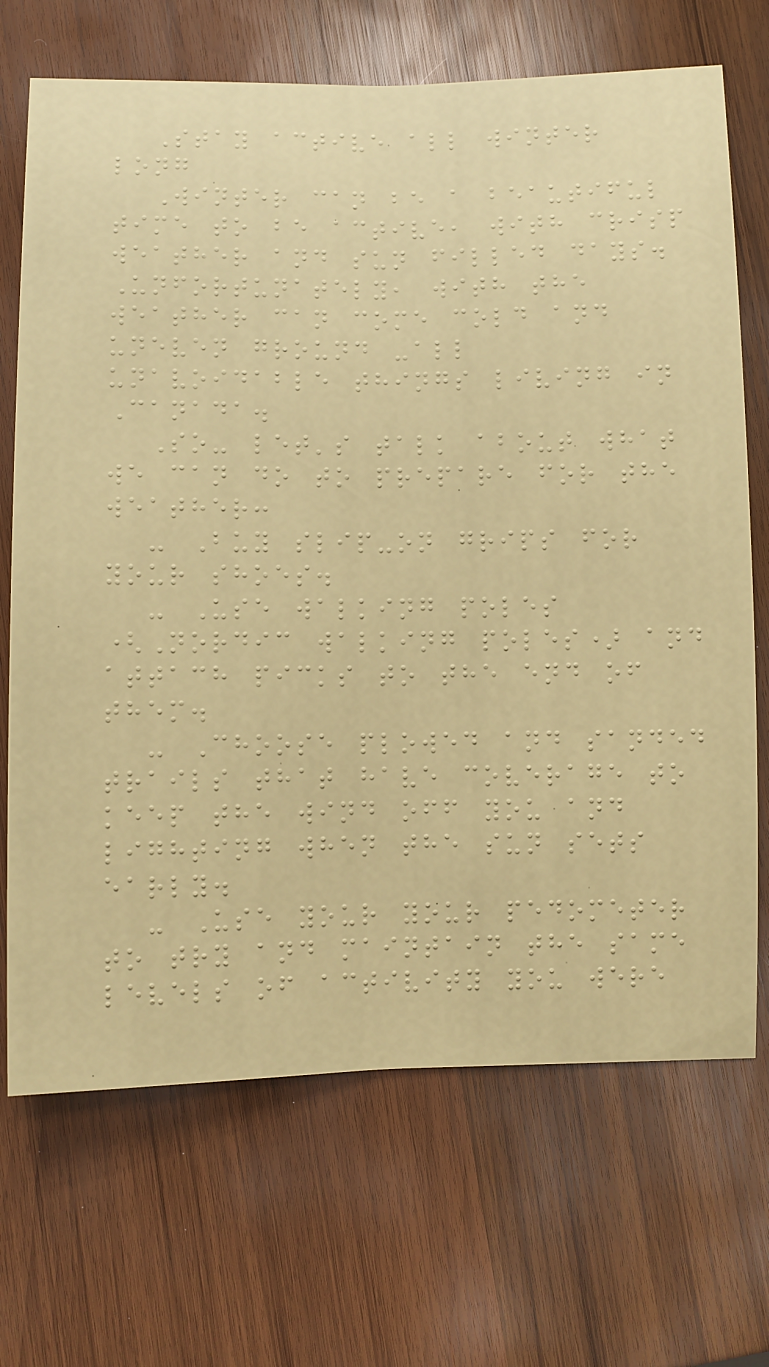Stay active all winter
long
Winter can be a beautiful
time to be active, with crisp
weather and sun filled days.
Unfortunately, with the
weather can come cold and
uneven ground -all
unavoidable things living in
Canada.
So- let's talk about what
we can do to prepare for the
weather:
- Buy slip-on grips for
your shoes.
- Use walking poles
(Nordic walking poles) and
attach picks to the end of
them.
- Choose plowed and sanded
trails that have coverage to
keep the wind off you and
lighting when the sun sets
early.
- Use your your pedometer
to try and maintain the same
levels of activity you were
